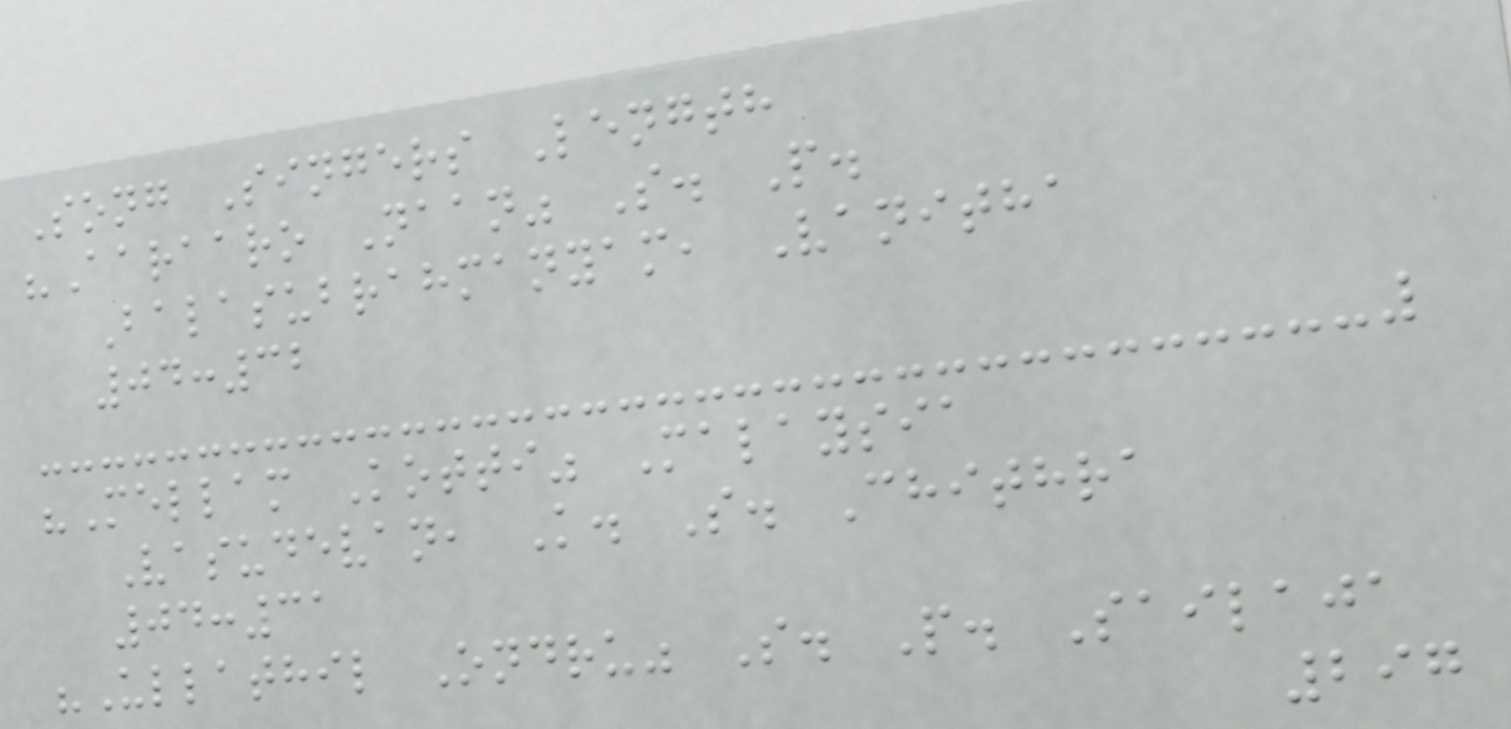Song Singers Length
"Aaraaro Naan" S. P.
Balasubrahmanyam, Vanitha
04:32
"Mellam Kotti" Malaysia
Vasudevan, K. S. Chithra
04:31
"Ullathil Ondru" S. P. Sailaja
297
